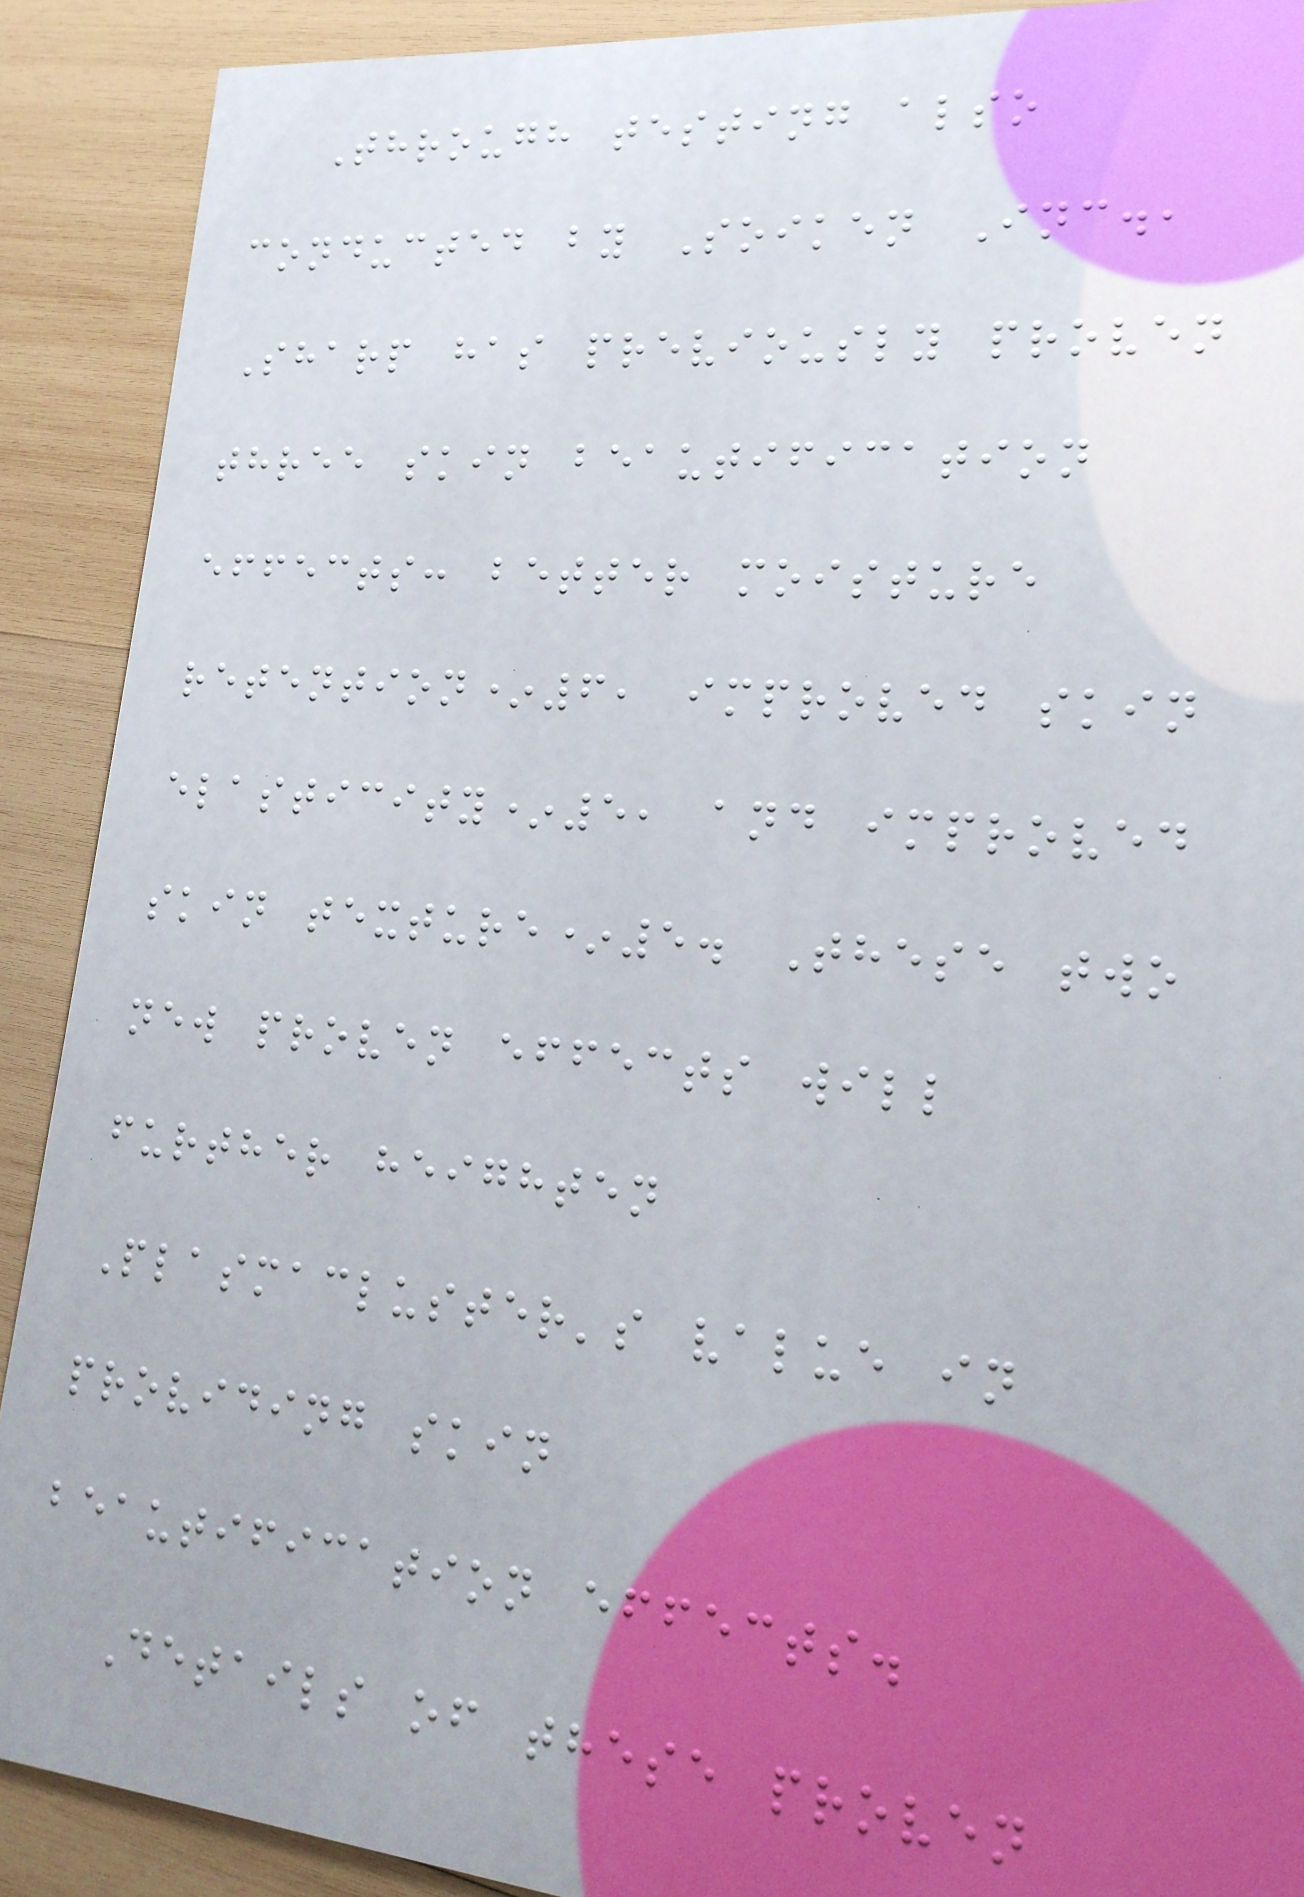Through testing also
conducted by Soiken Inc.,
Sharp has previously proven
three skin beautification
effects: better moisture
retention*6, improved skin
elasticity*5, and improved
skin texture*5. These two
new proven effects will
further heighten
Plasmacluster's value in
providing skin
beautification effects.
Details of these proven
